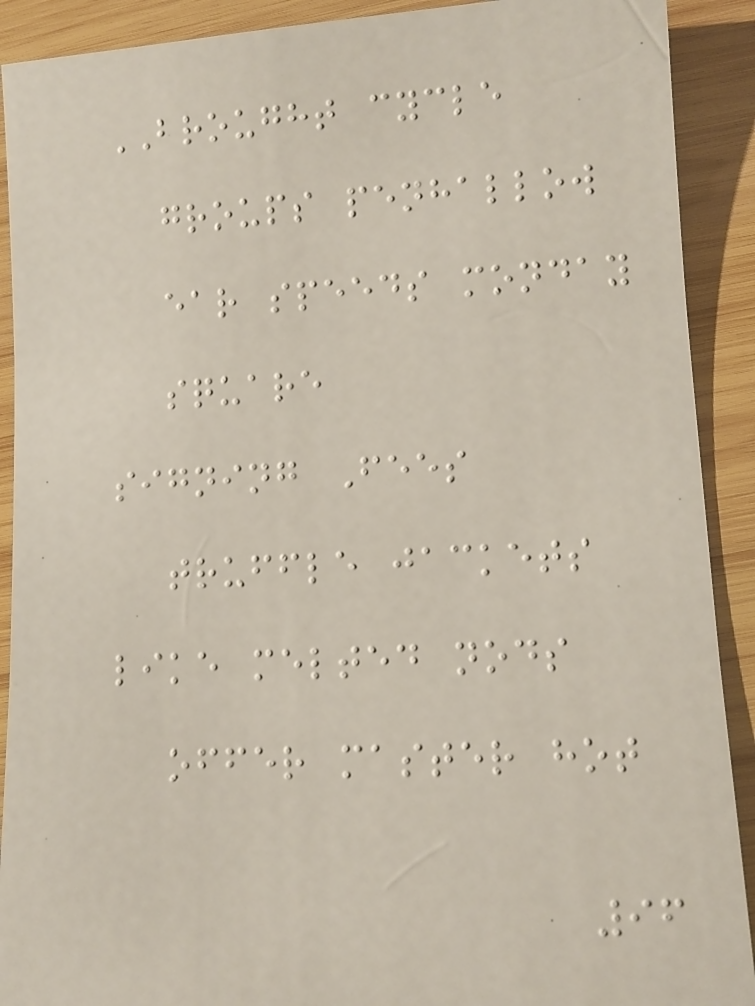BROUGHT cycle
groups penhallow
ear speeds monday
square
signing Fees
truffle jackets
like melted nods
offer master hot
96
